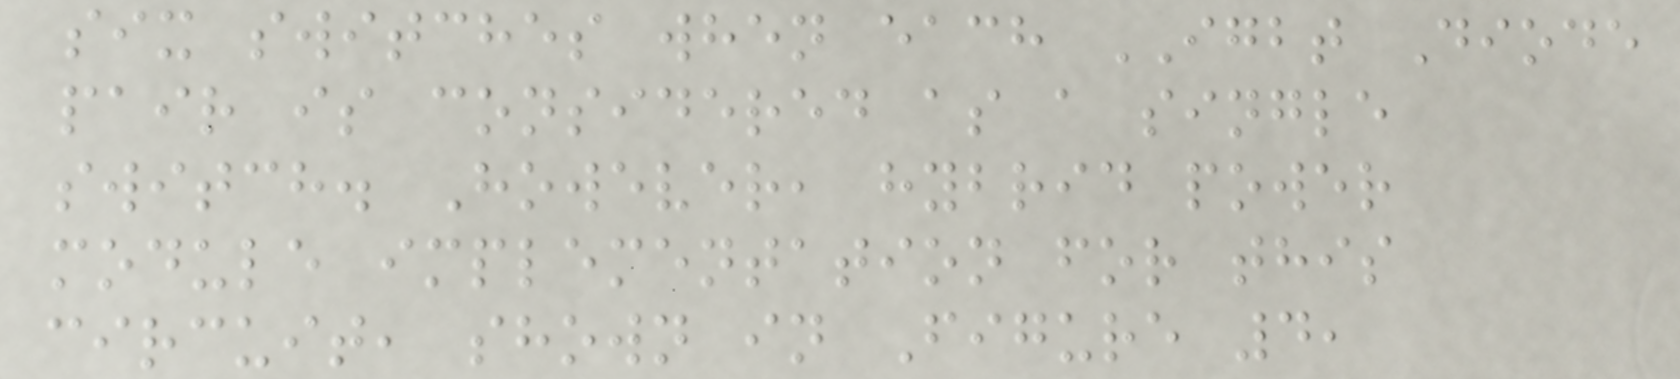six switches when each IGBT Diode
pair is considered as a single
switch. However, hybrid power
module implementation for this
circuit, shown in Figure 4,
